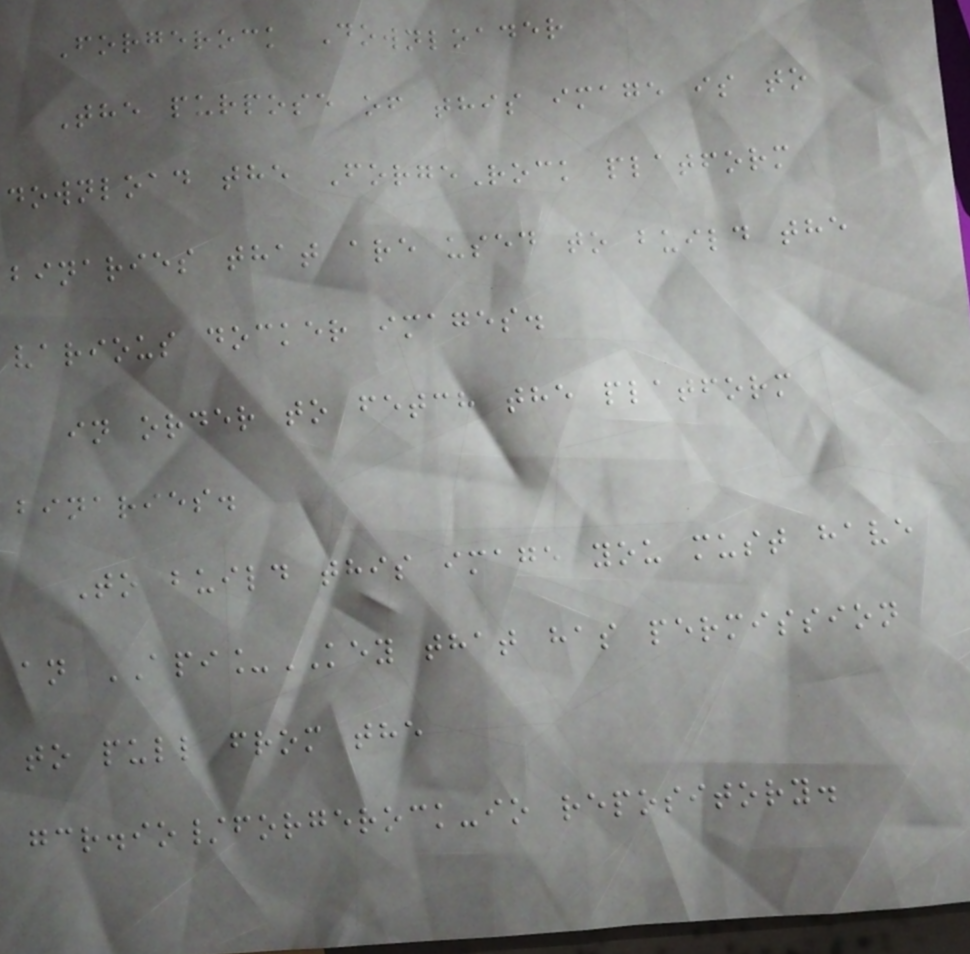Forgerock Downloader
The purpose of this image is to
download the ForgeRock platform
binaries that are used to build the
various docker images.
in order to fetch the platform
binaries.
To build this image you must have
an API_KEY that has permission
to pull from the
gcr.io/forgerock-io repository.
